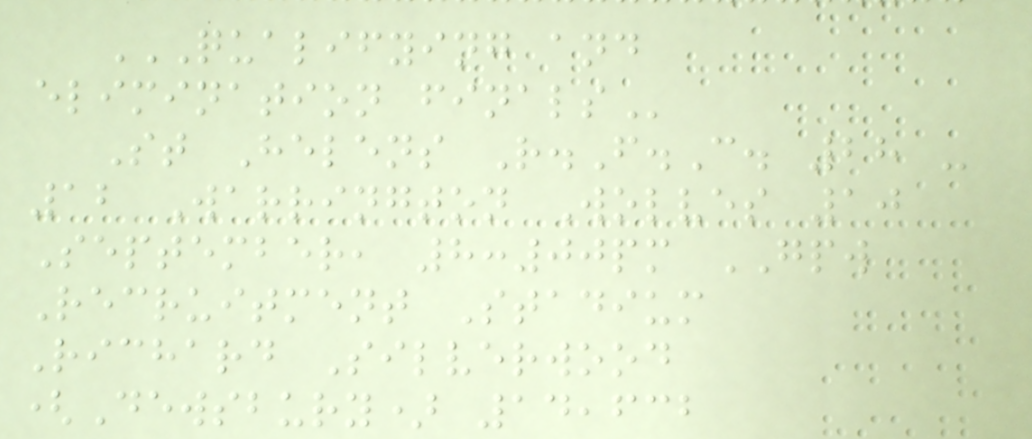QUALIFYING AND
ELIMINATION FINALS
St Helens R.F.C. 28 -
12 Warrington Wolves 10
September, 8:00pm GPW
Recruitment Stadium
Richard Silverwood
(Dewsbury) 14,632
